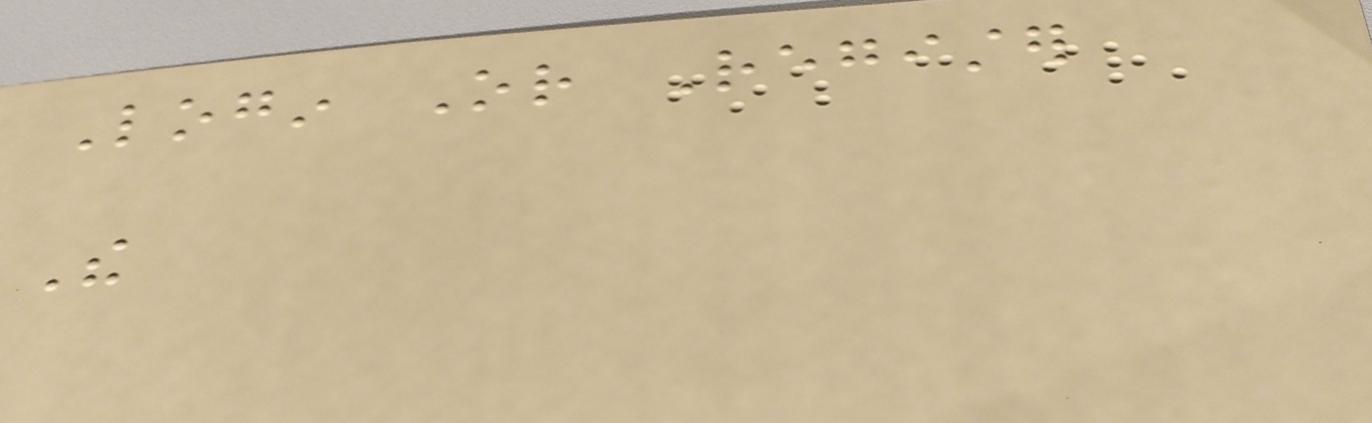Login Or Register
The
